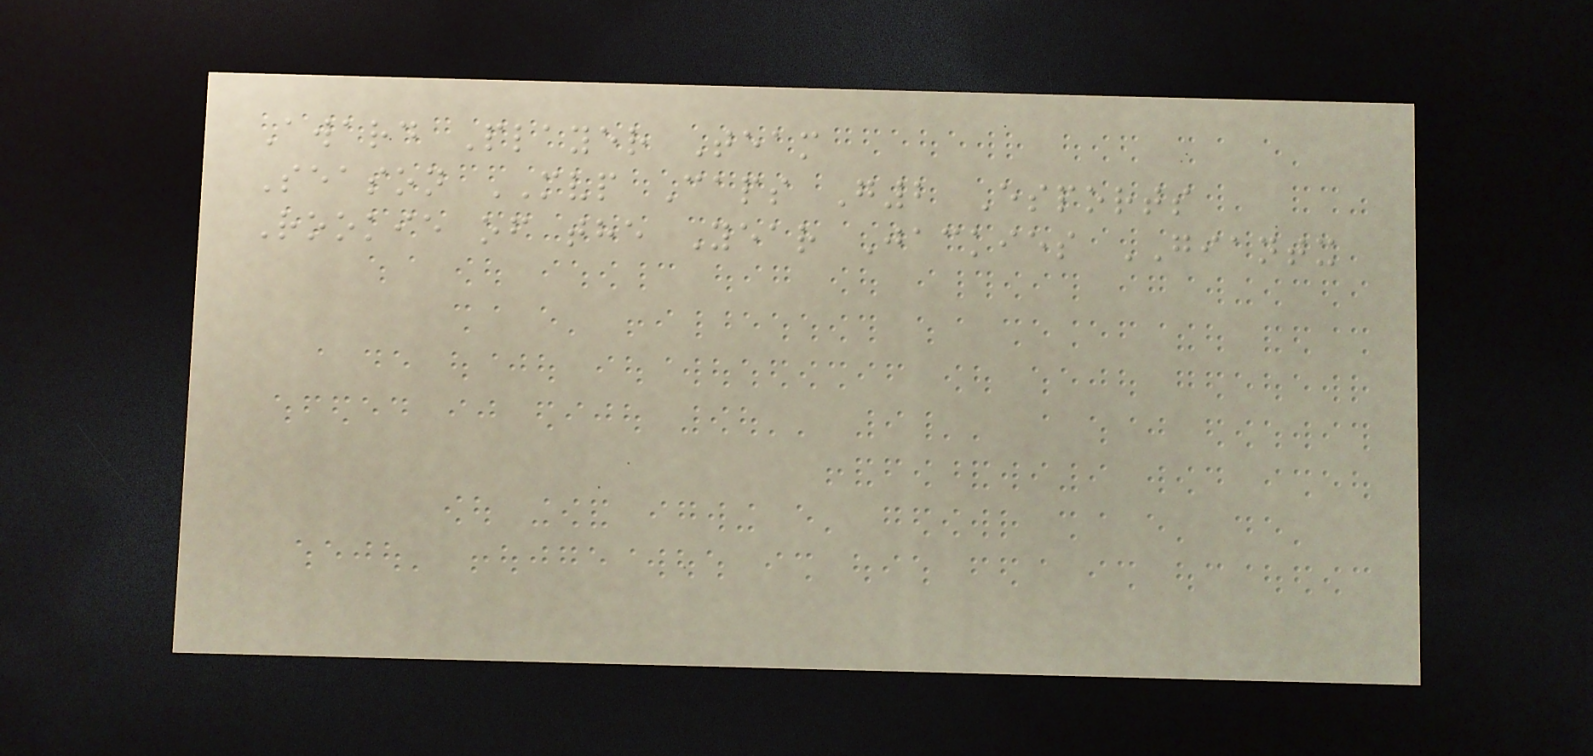Award Player Team
Season MVP Caps G2 Esports
Rookie of the Year Jackies GIANTX
